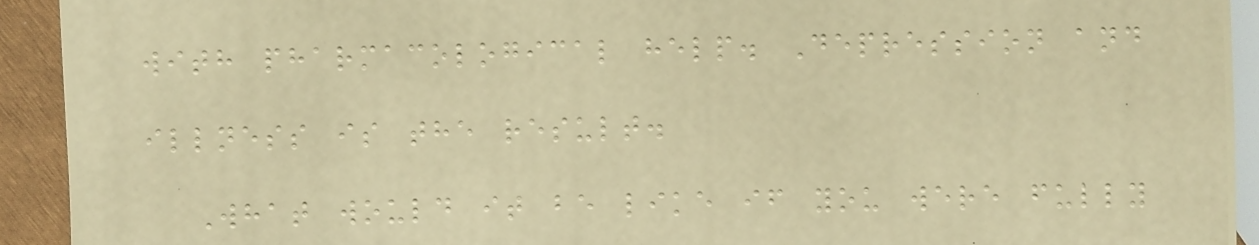with pharmacological help. Depression and
illness is the result.
What would it be like if you were fully
